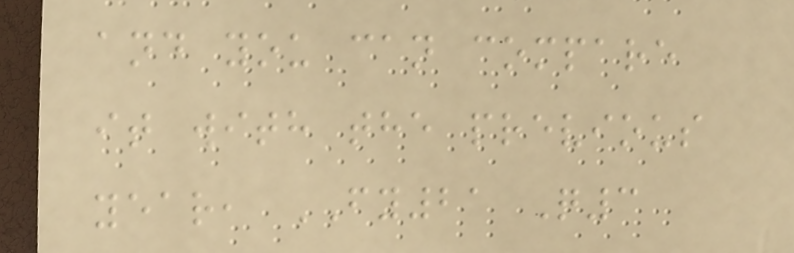and you can compare
it with the previous
year, FY21 Q3
